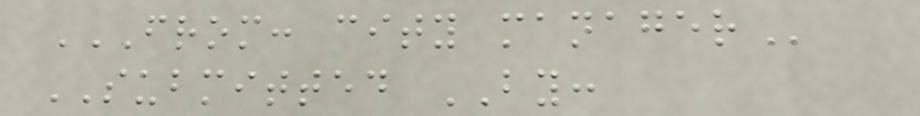FROM: CITY MANAGER
SUBMITTED BY:
